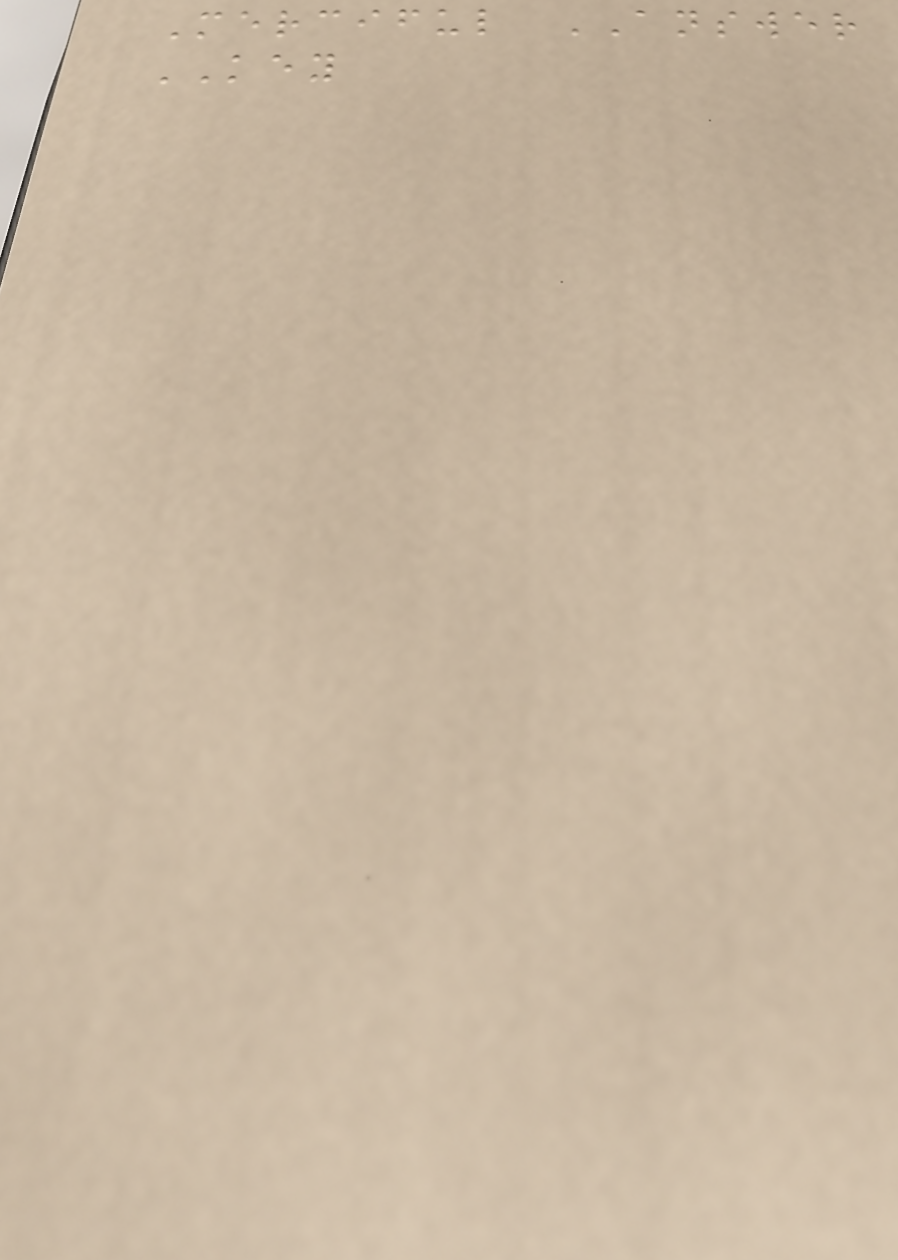Merciful ANSWER
KEY
